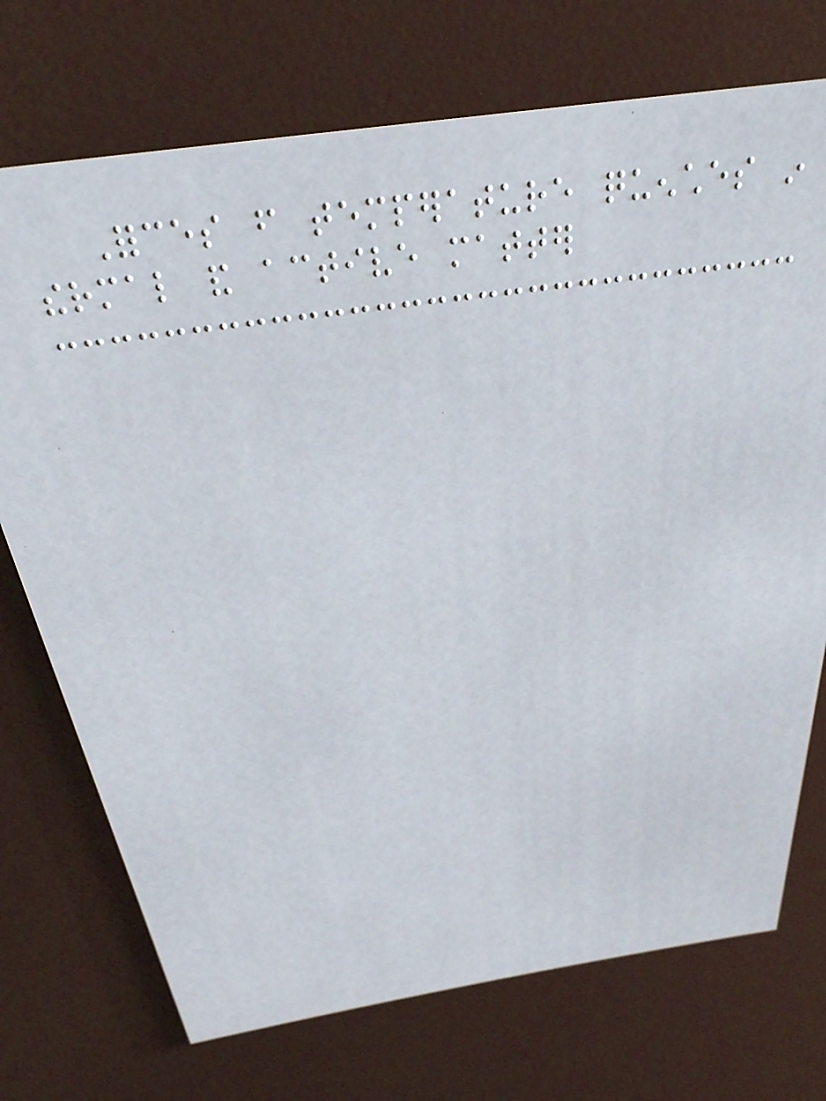Forces from temperature quenches in
thermal and active matter
